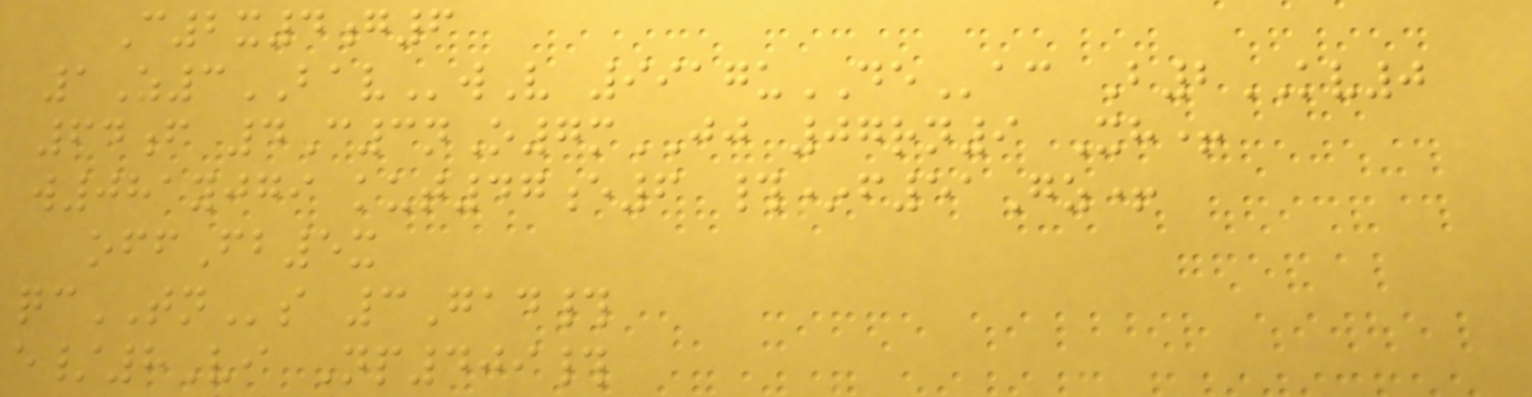C2x4g6
1Z3BAVwV 9917uDEac B2KV0
64f 4C3nO7mJJ 07rn9 Xh+
w081yjgi kut47e6 #*f51Gz+
offFb5x
qcTNs 3Gad#
e/8Vi Np409#
